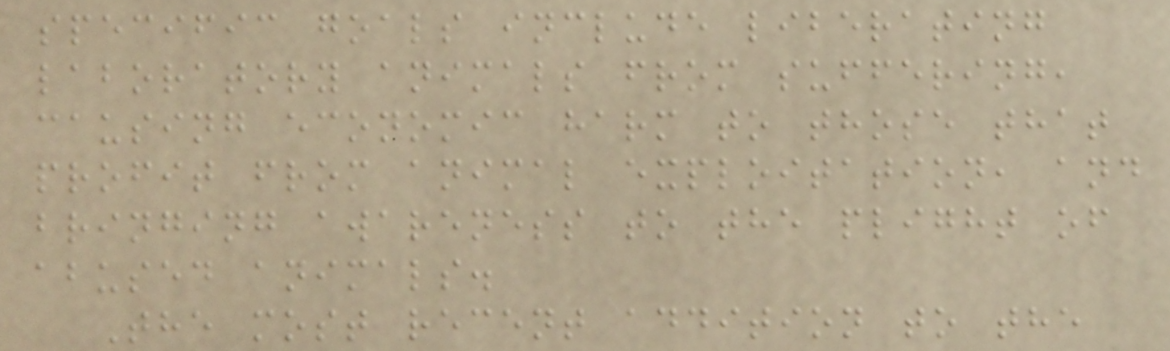specific goals include liberating
laboratory animals from suffering,
causing economic harm to those that
profit from animal exploitation, and
bringing awareness to the plight of
abused animals.
The most recent addition to the
